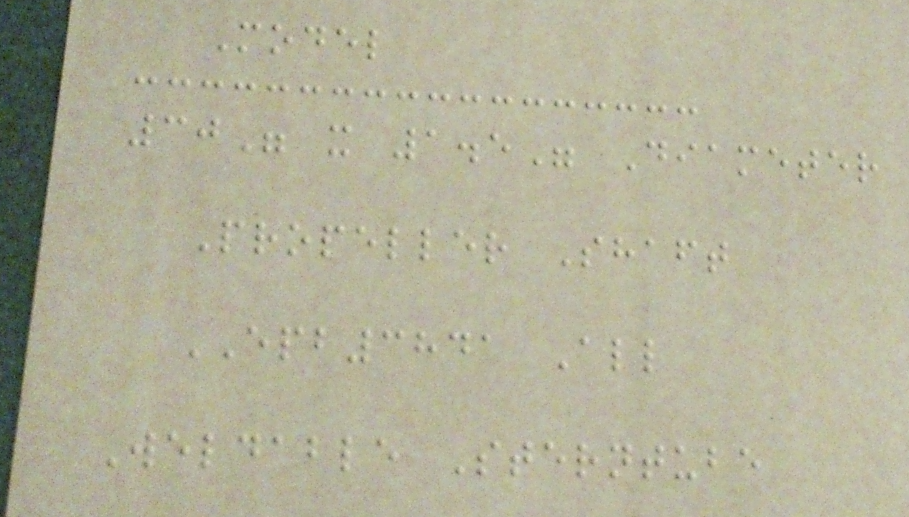Model
30" x 1.5" Diameter
Propeller Shaft
EPB3841 All
Weldable Sterntube
